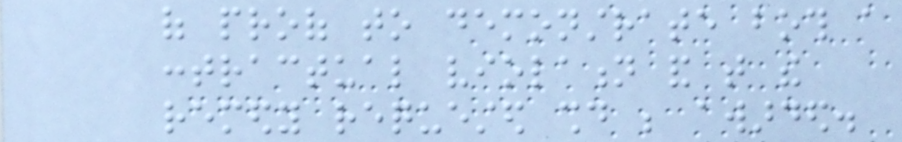of proof to demonstrate both a
contractual violation and that the
remedy requested should be awarded.
